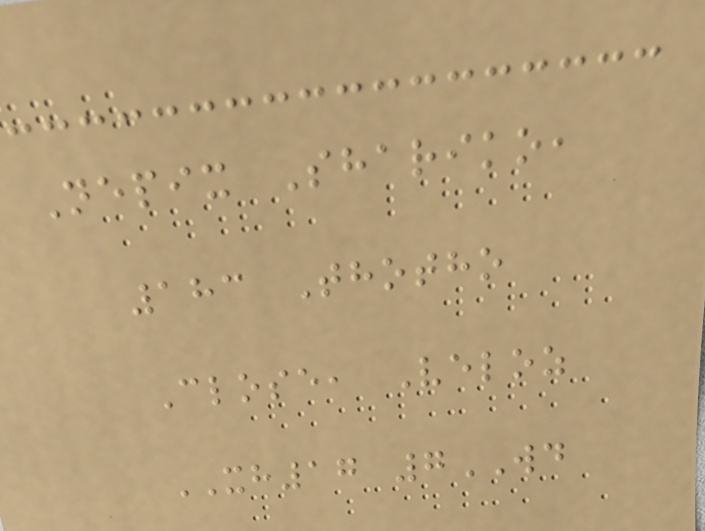Nepix Shariko,
183 Thotho
Close, Veloz
XH17 7WD
